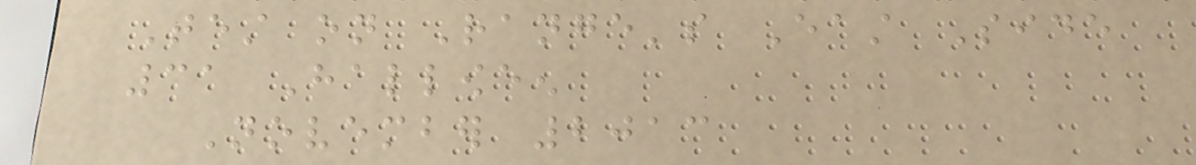Test on Range's East Side
31 Halloween
November 2013
